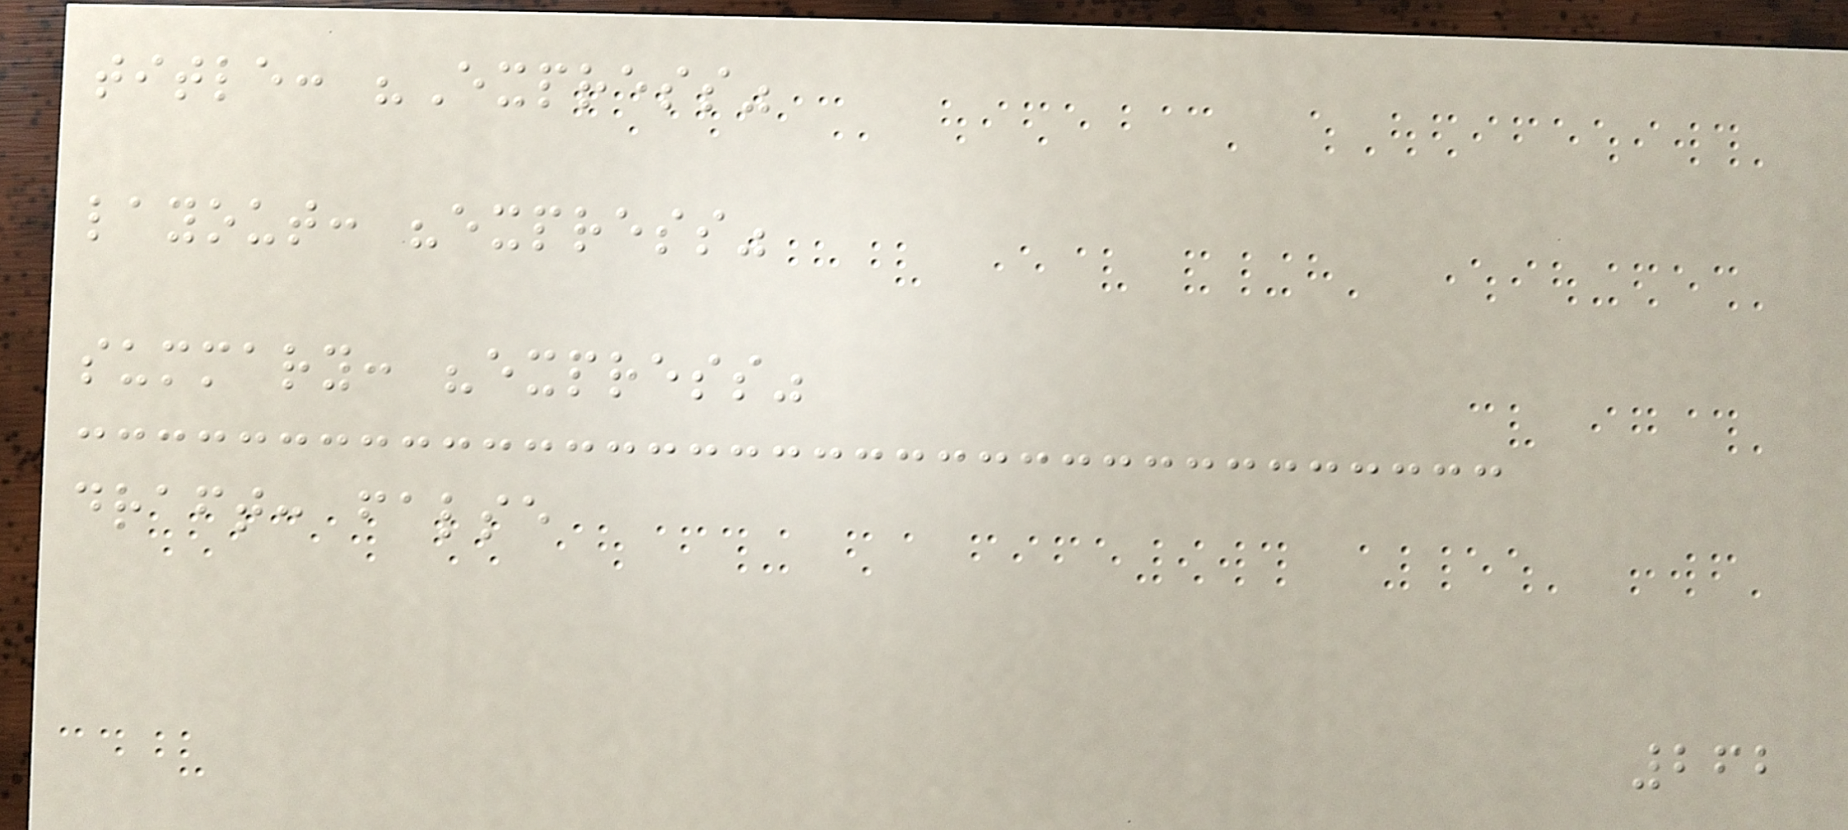title: "Express"
layout: "express"
summary: "express"
draft: false
262
